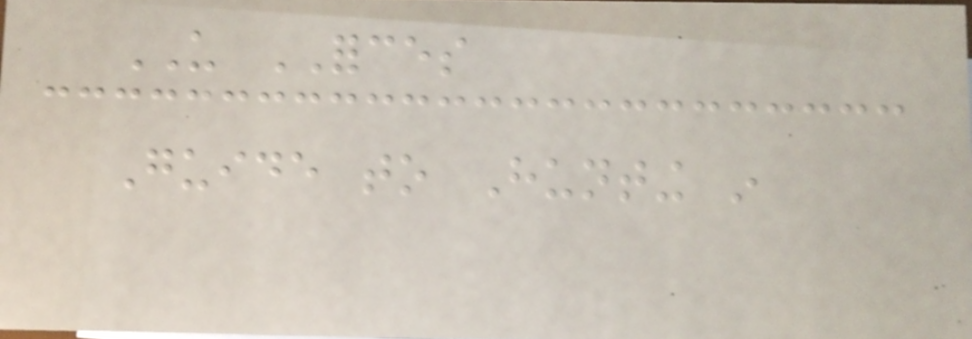US FORCES
Guide to Hunting in
